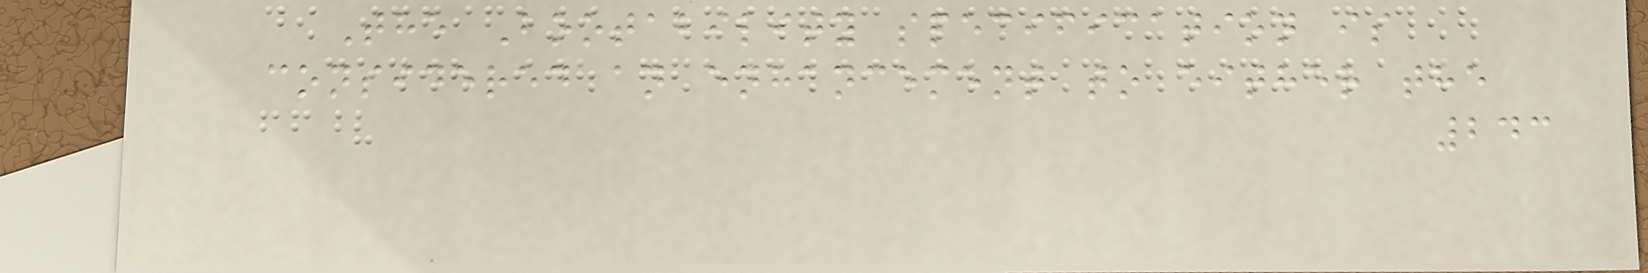The Bootability specification is
considered an enhancement to either the
243
